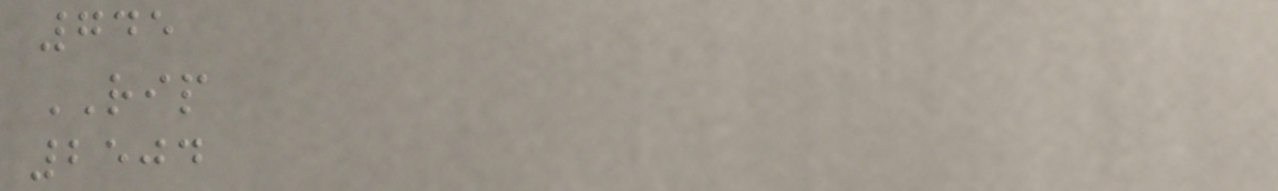745
RIP
2504
